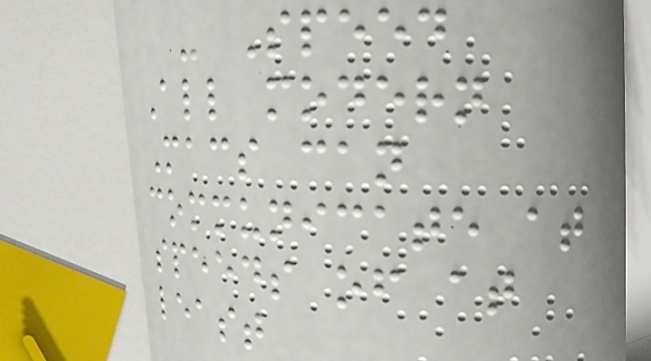- Speed
All modern
Macs can
communicate at
speeds of at
least
